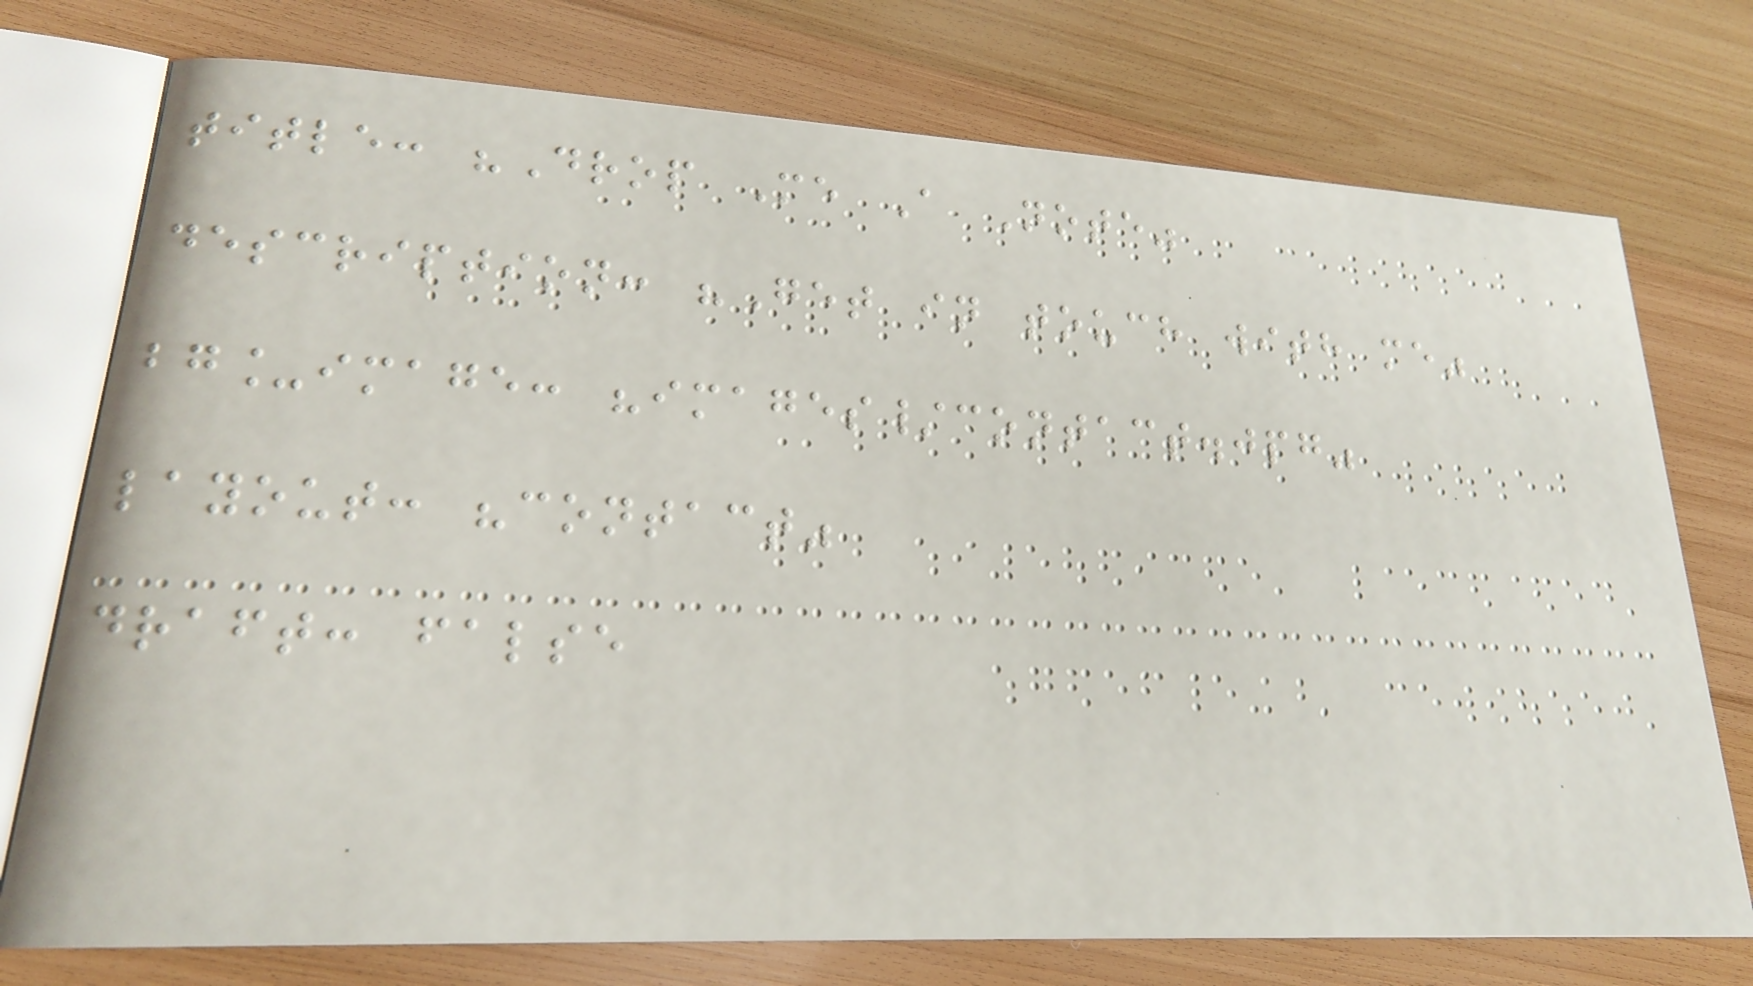title: "Drop Me A Note"
description: "Get in touch with me"
bg_image: "images/contact.jpg"
layout: "contact"
draft: false
